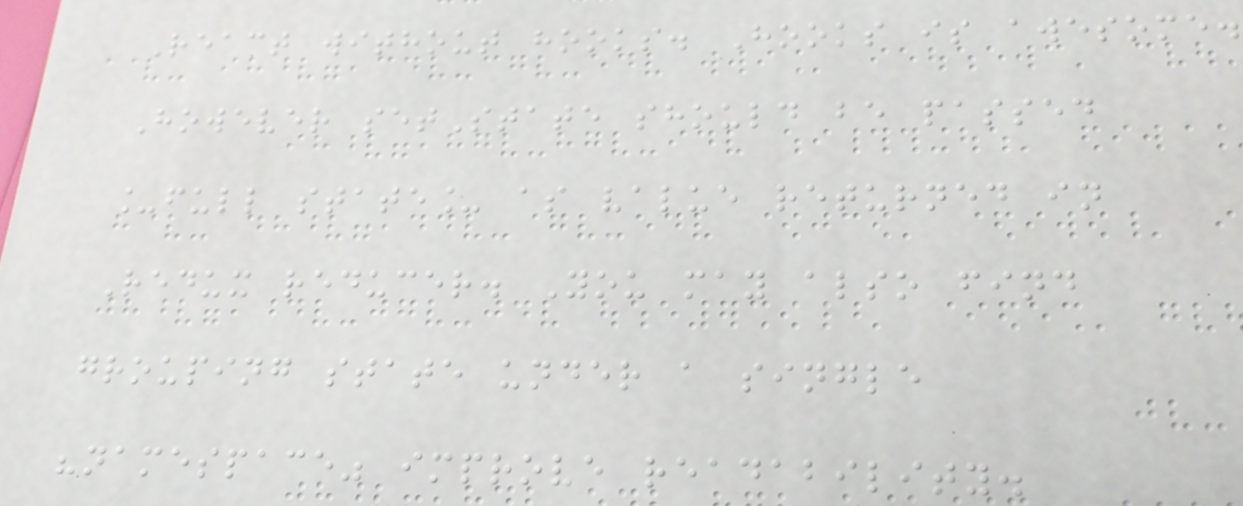React without hooks. Hooks is awesome.
However setState should be passed
_full state_ as value returned in
Redux reducer. You may also find
grouping state under a single
"namespace" improve readability.
